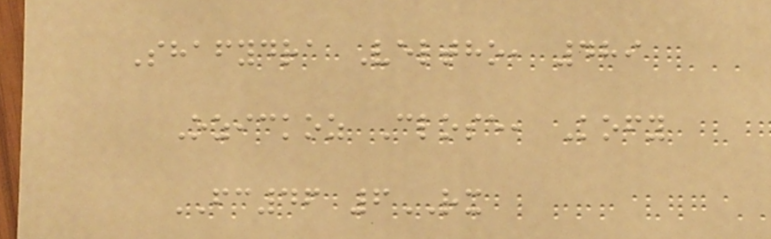Shafydra Veltho, 489
Ozickoz Close, Kofy
FC46 6RX
